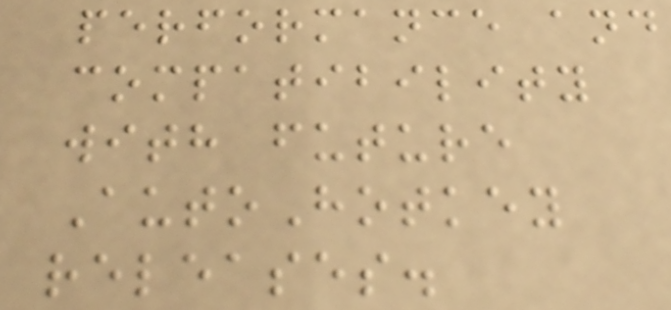performance and
compatibility
with future
AutoHotkey
releases.
